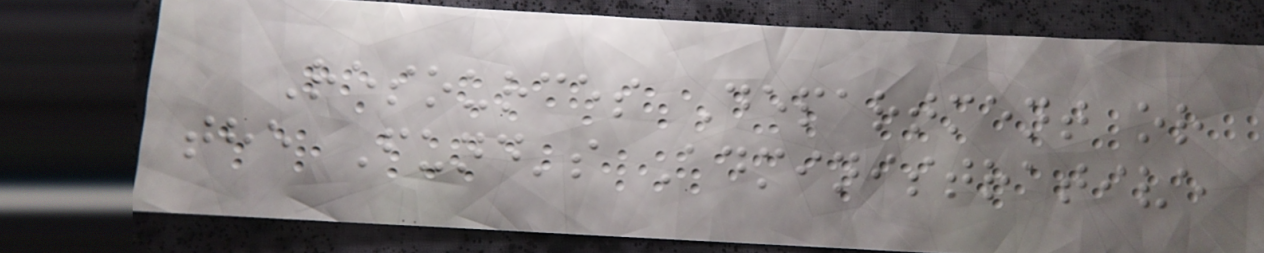Resources Department or
the Fund's Administrative
